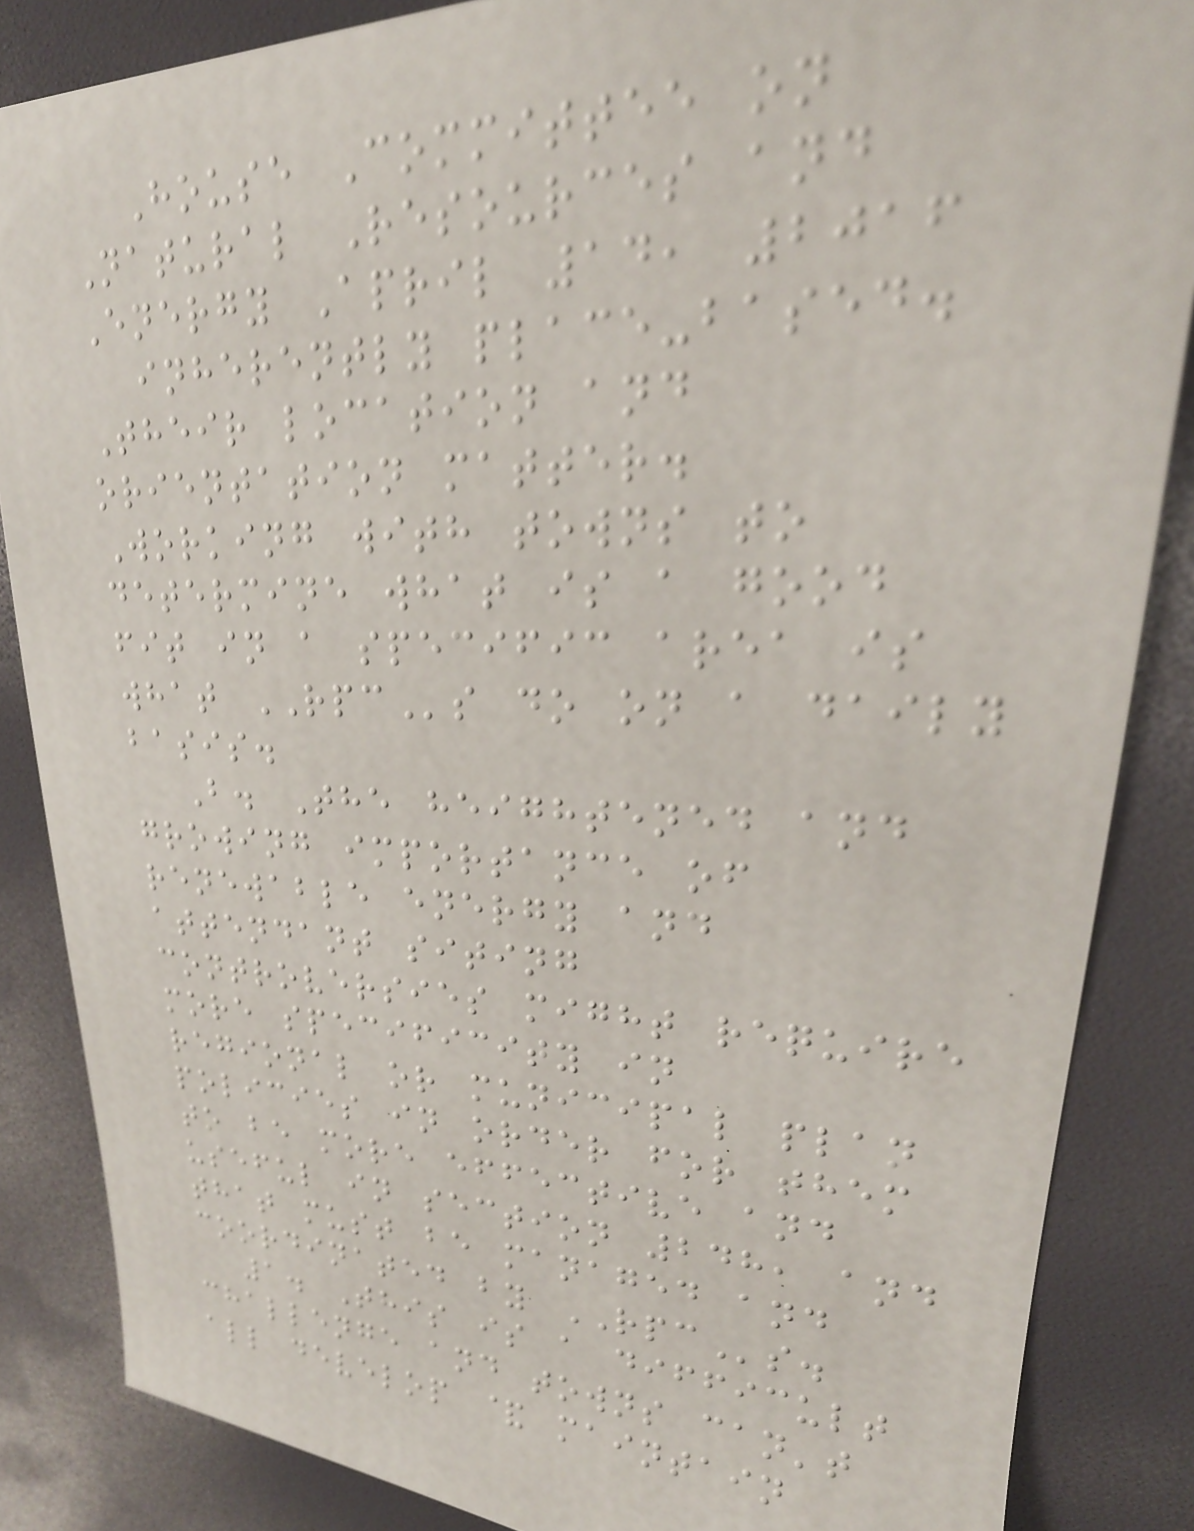House Committee on
Natural Resources and
Energy April 14, 2016
inherently place-based.
Their location and
orientation matter.
Working with towns to
determine what is a good
fit in a specific area is
what RPCs do on a daily
basis.
B. The heightened and
growing importance of
renewable energy and
attendant siting
controversies might require
more specificity in
regional or municipal plan
policies in order for them
to be more effective and
useful in section 248, and
that must be managed and
coordinated by RPCs.
1. This is a difficult
challenge and towns can't
all develop & maintain
